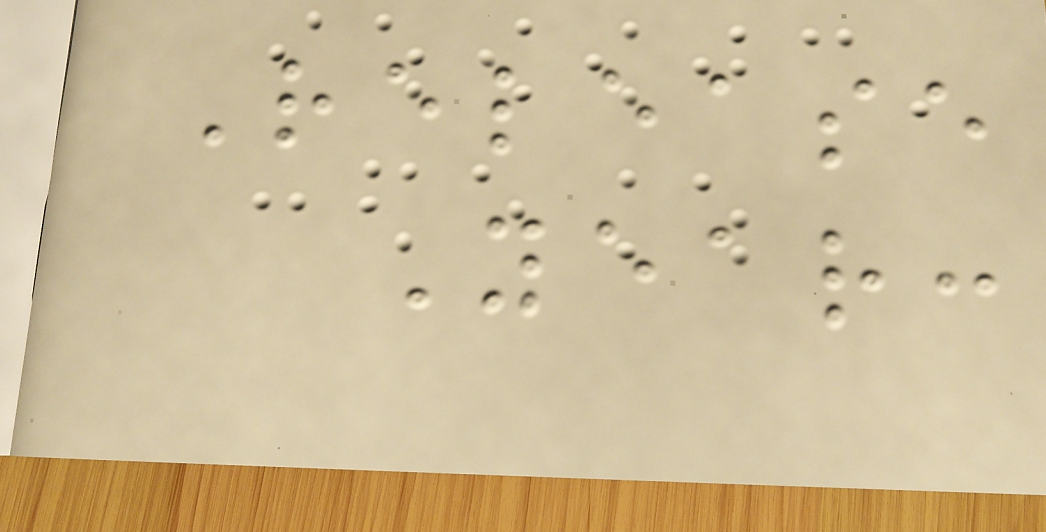Release
Year:
